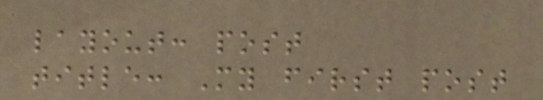layout: post
title: My first post
